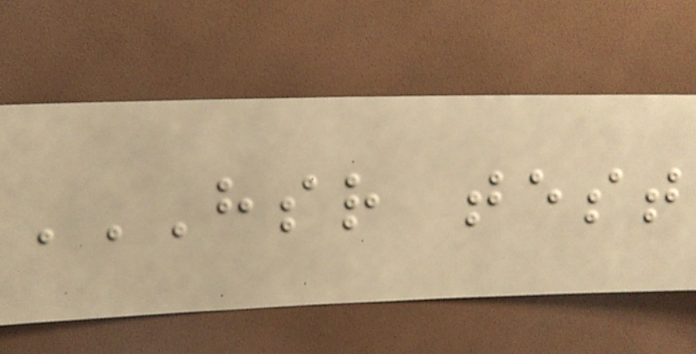HSR TEST
